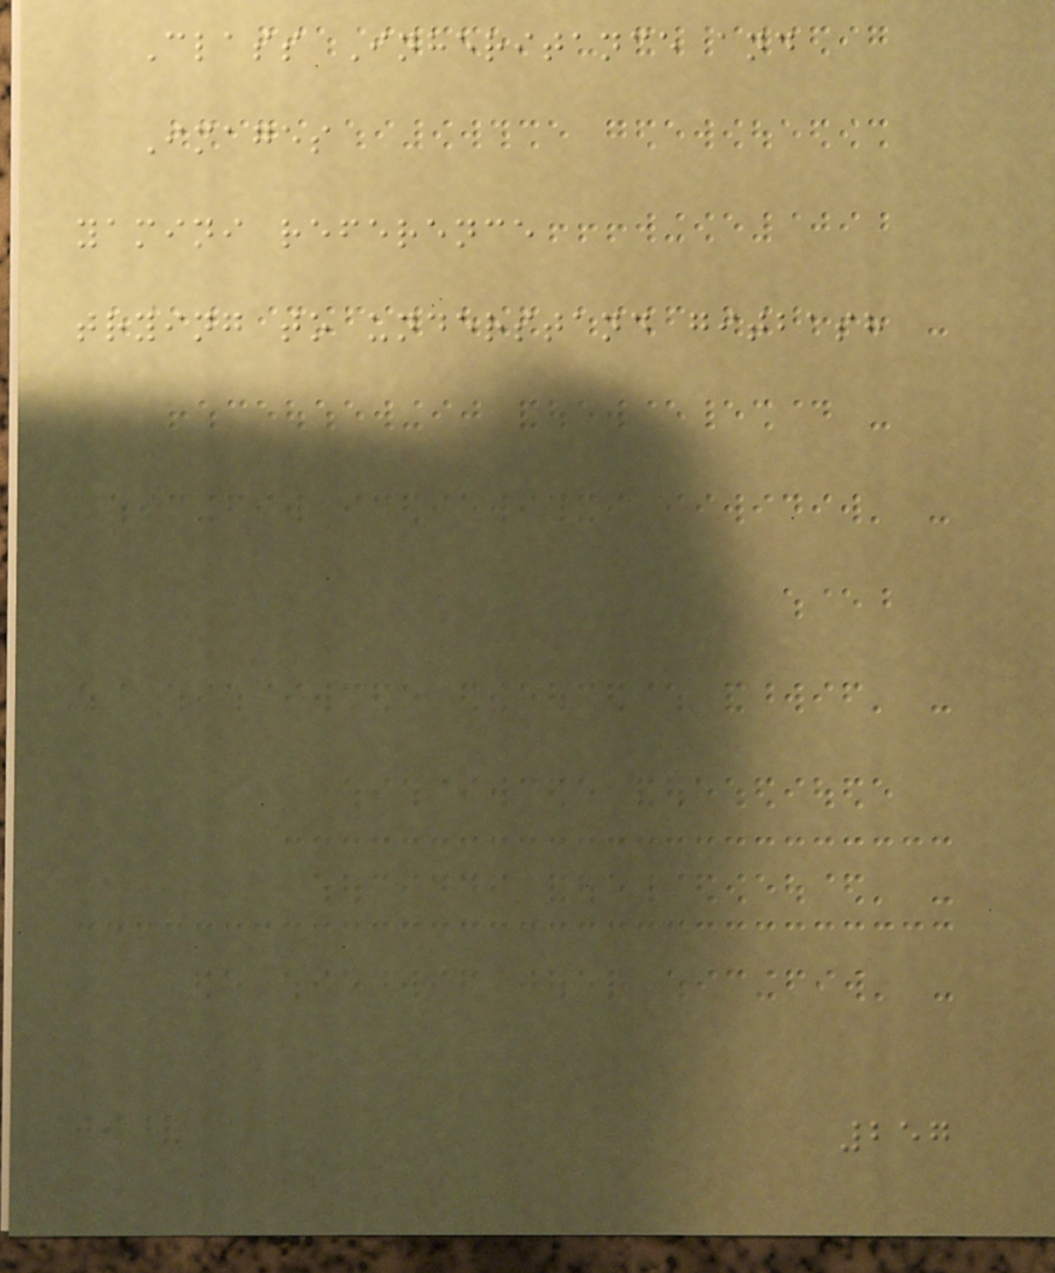Class Inheritance and
Images
yamini reference
trying to understand gitbash
257
